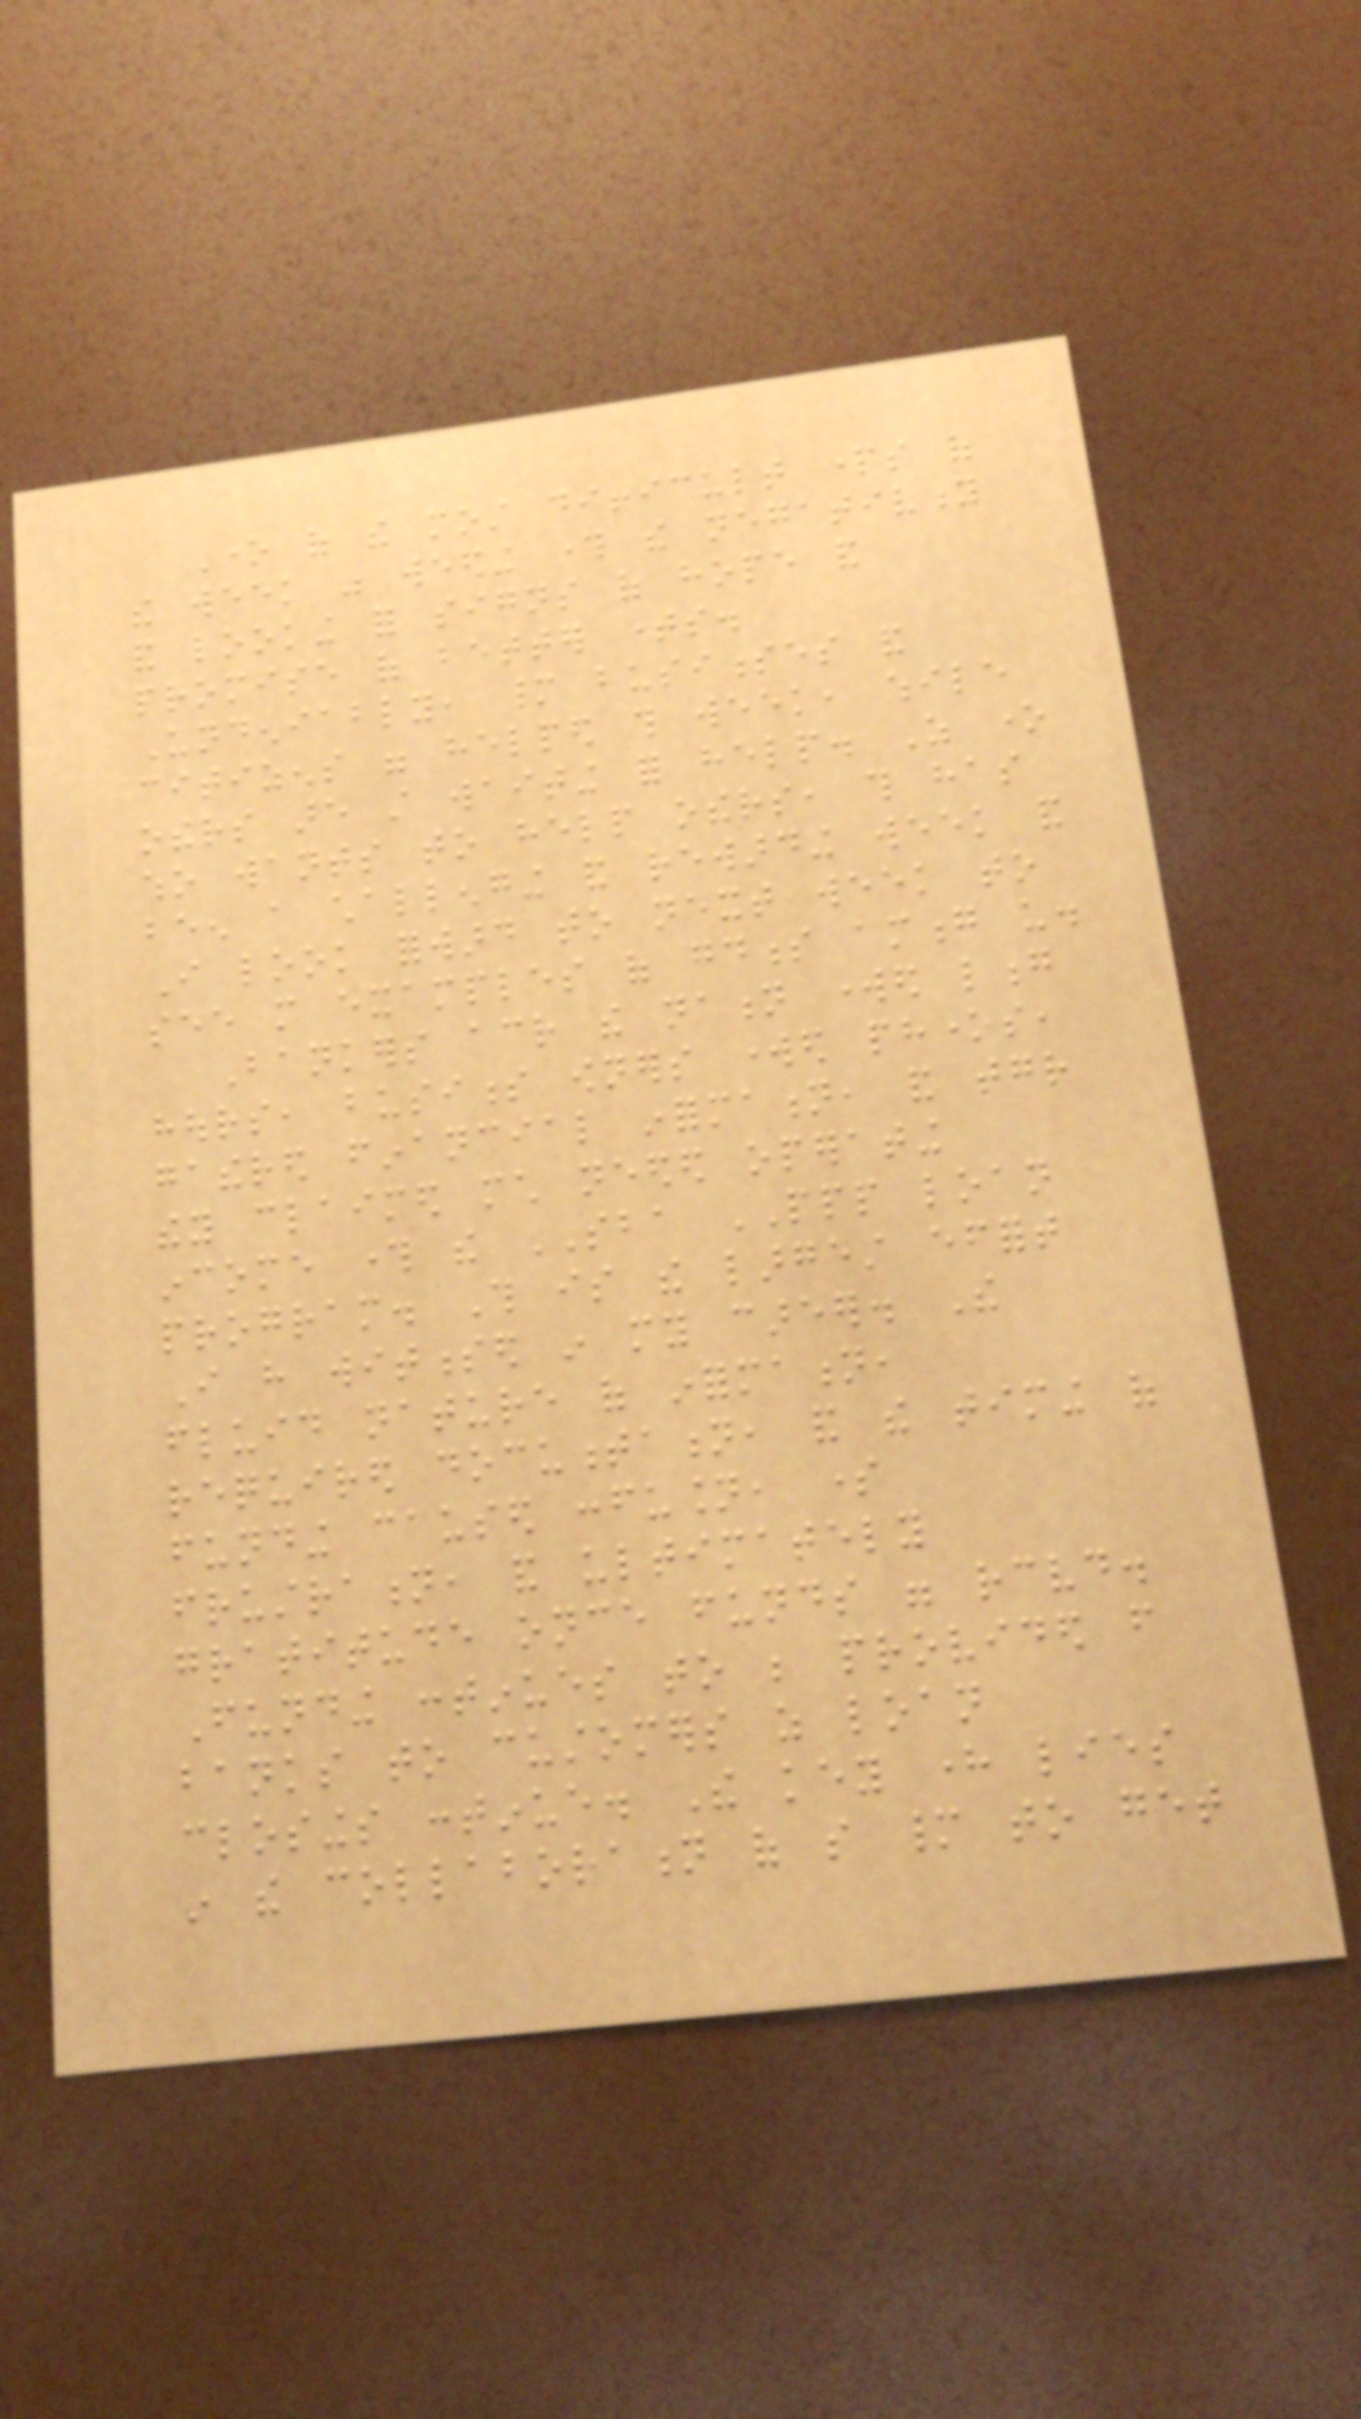One of the most difficult parts of
the week was weeding through the negativity
and looking for signs of hope and
promise of better times.
Undeniably, many businesses and
citizens were helped this week, while
others are still waiting for help. As one
who wants to help others, this has
been a challenging and rewarding week and
I look forward to next week to
see more examples of goodness among us.
Bankers across the nation worked long
hours, business owners worked phones,
gathered financial information, and together
they claimed much needed operating
income through the SBA PPP loan
program. This is the largest effort
I have witnessed in my career. The
fluid nature of information,
required documentation, and the timing of
funding caused confusion, some
frustration, and ultimately
gratitude once funds were received.
Funding continues to be provided from
banks to customers as loan
closings continue. The key here lies
in the collaboration of so many to get
